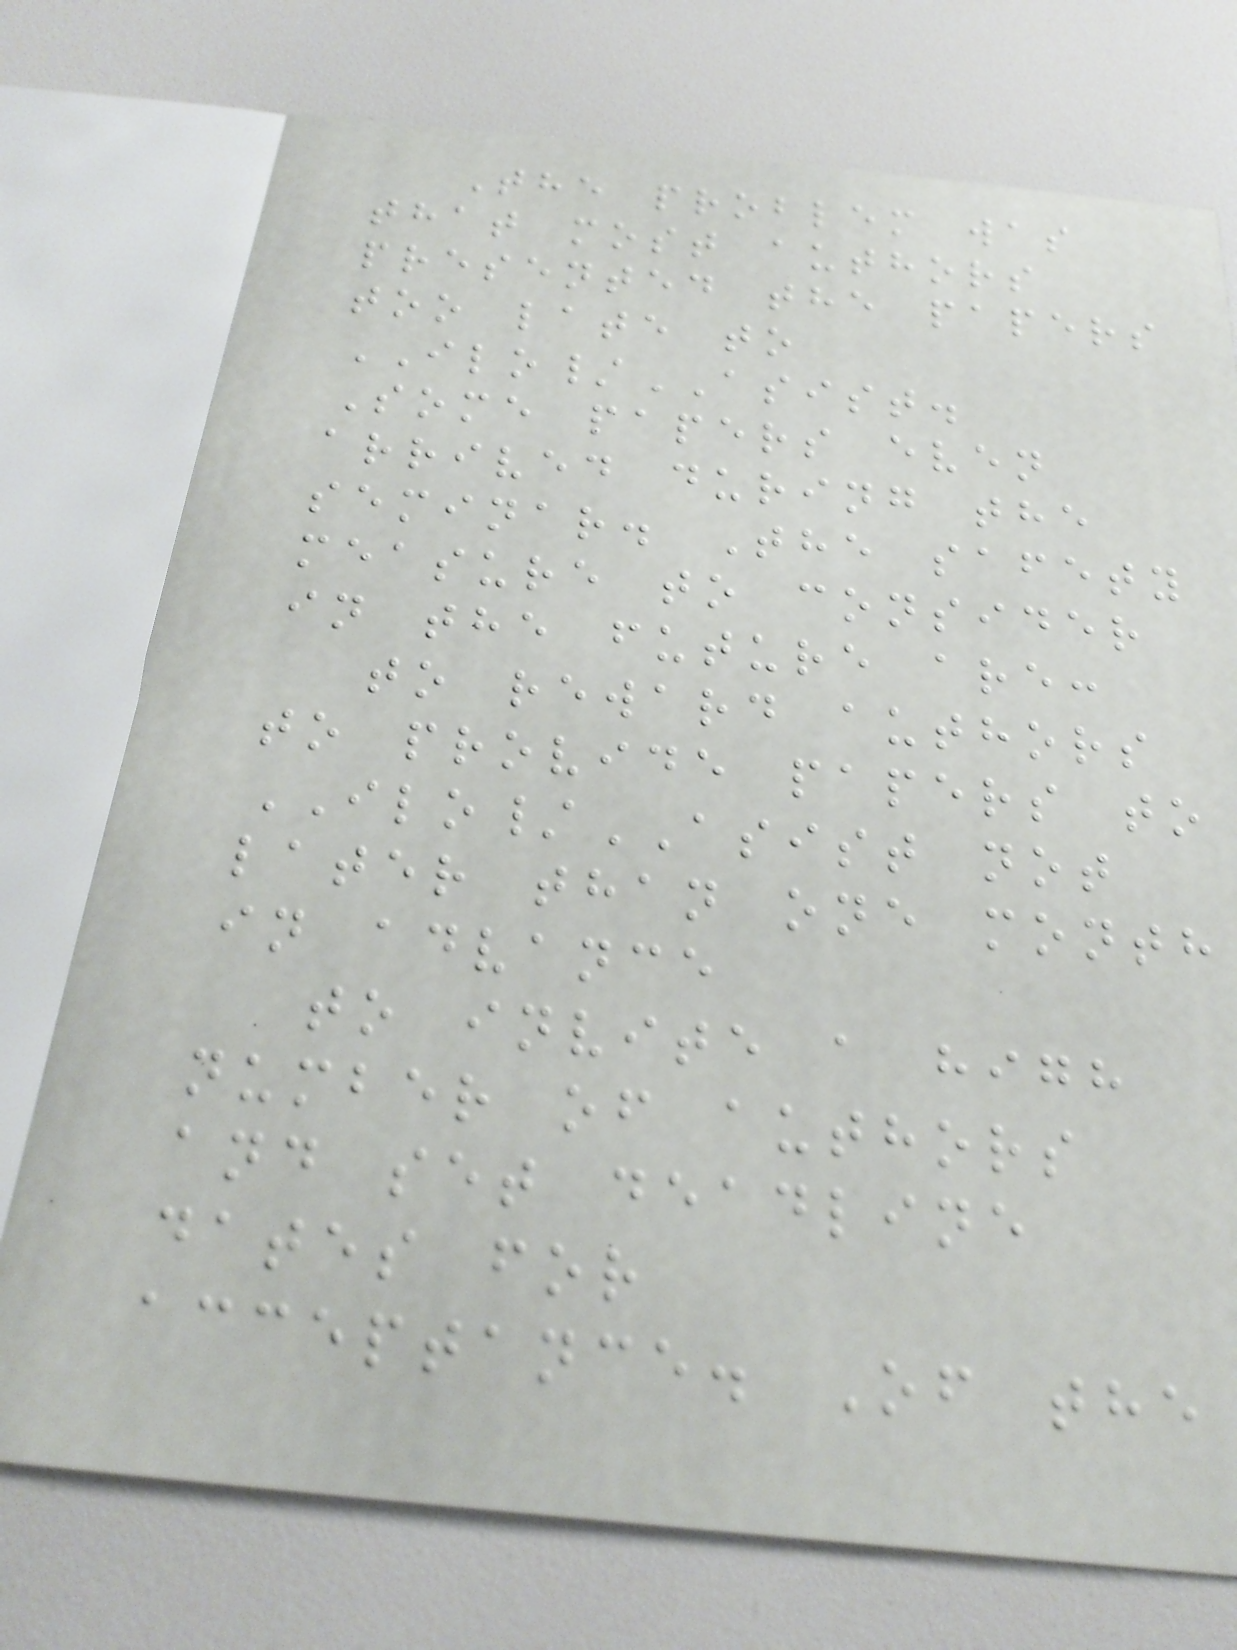The problem was
that most authors
presented the papers
too late to
ILO/ASIST.
Some papers even
arrived during the
seminar. The safety
measure to consider
in the future are:
to reward authors
to provide papers to
ILO/ASIST not
later than one month
in advance
to invite a high
number of authors
and set deadline
dates for
acceptance. Of the
